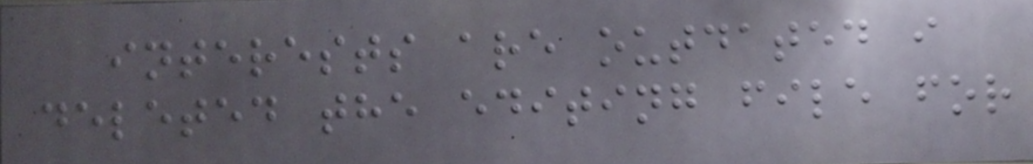interests are outdated i
deleted the editing file for
